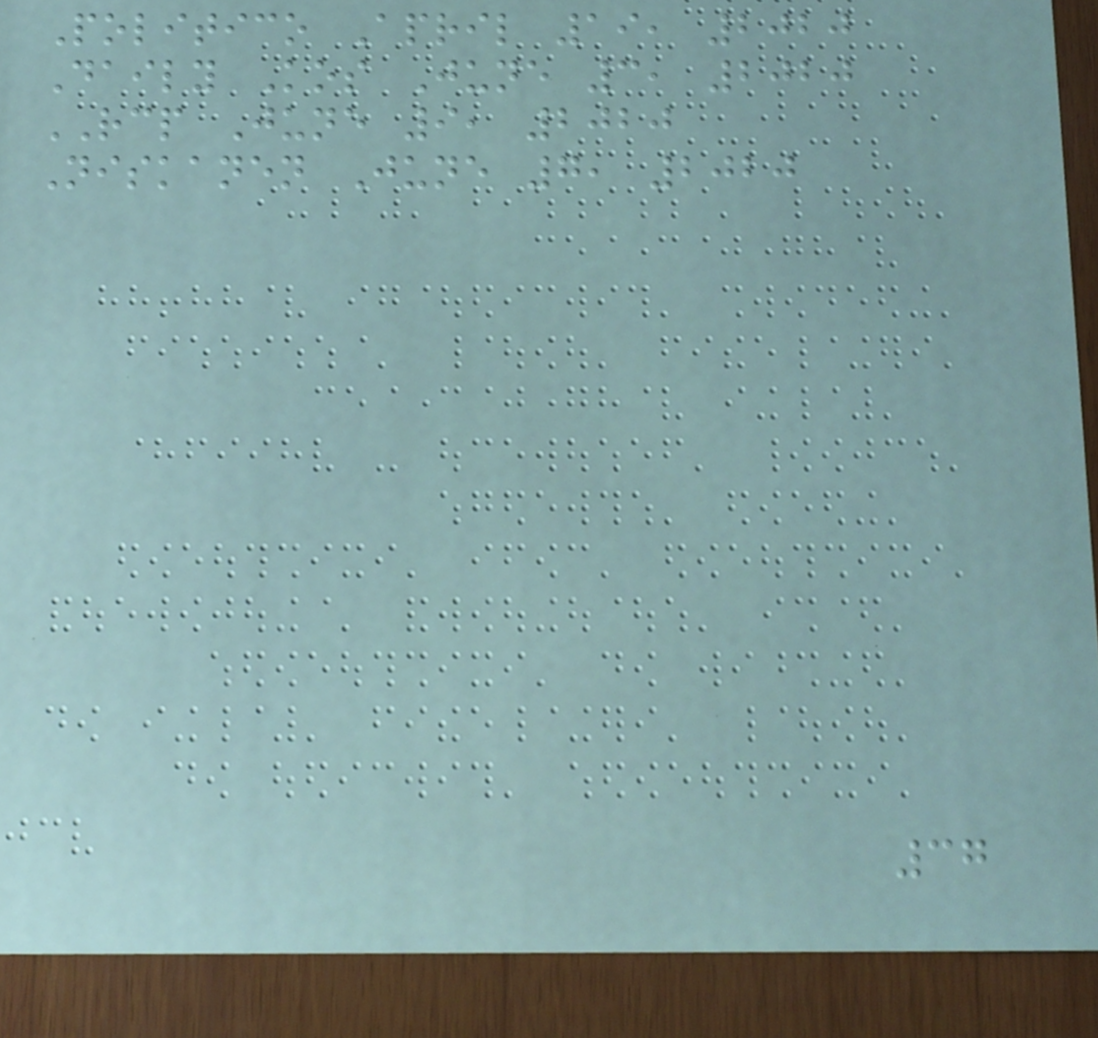Politico April 19, 2020
Daily Kos June 3, 2020
RCP June 9, 2020
Niskanen June 7, 2020
37
